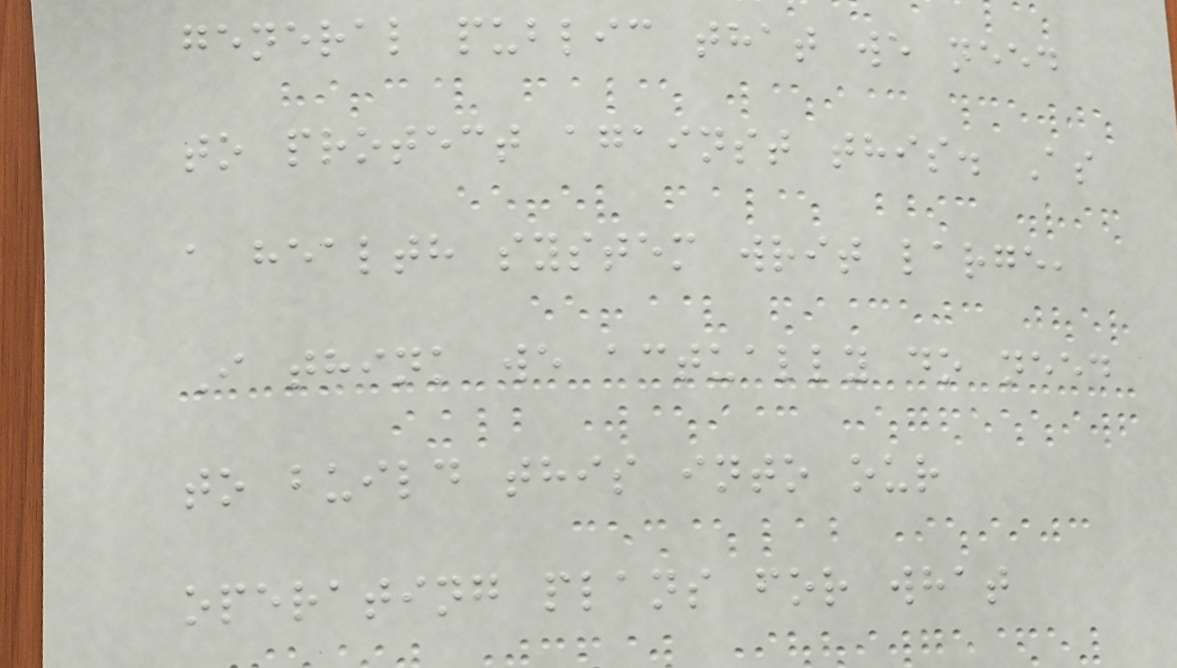general public that we need
to protect against this. As
a health system writ large,
I think we actually do need
to build this into our
operating plans for what
